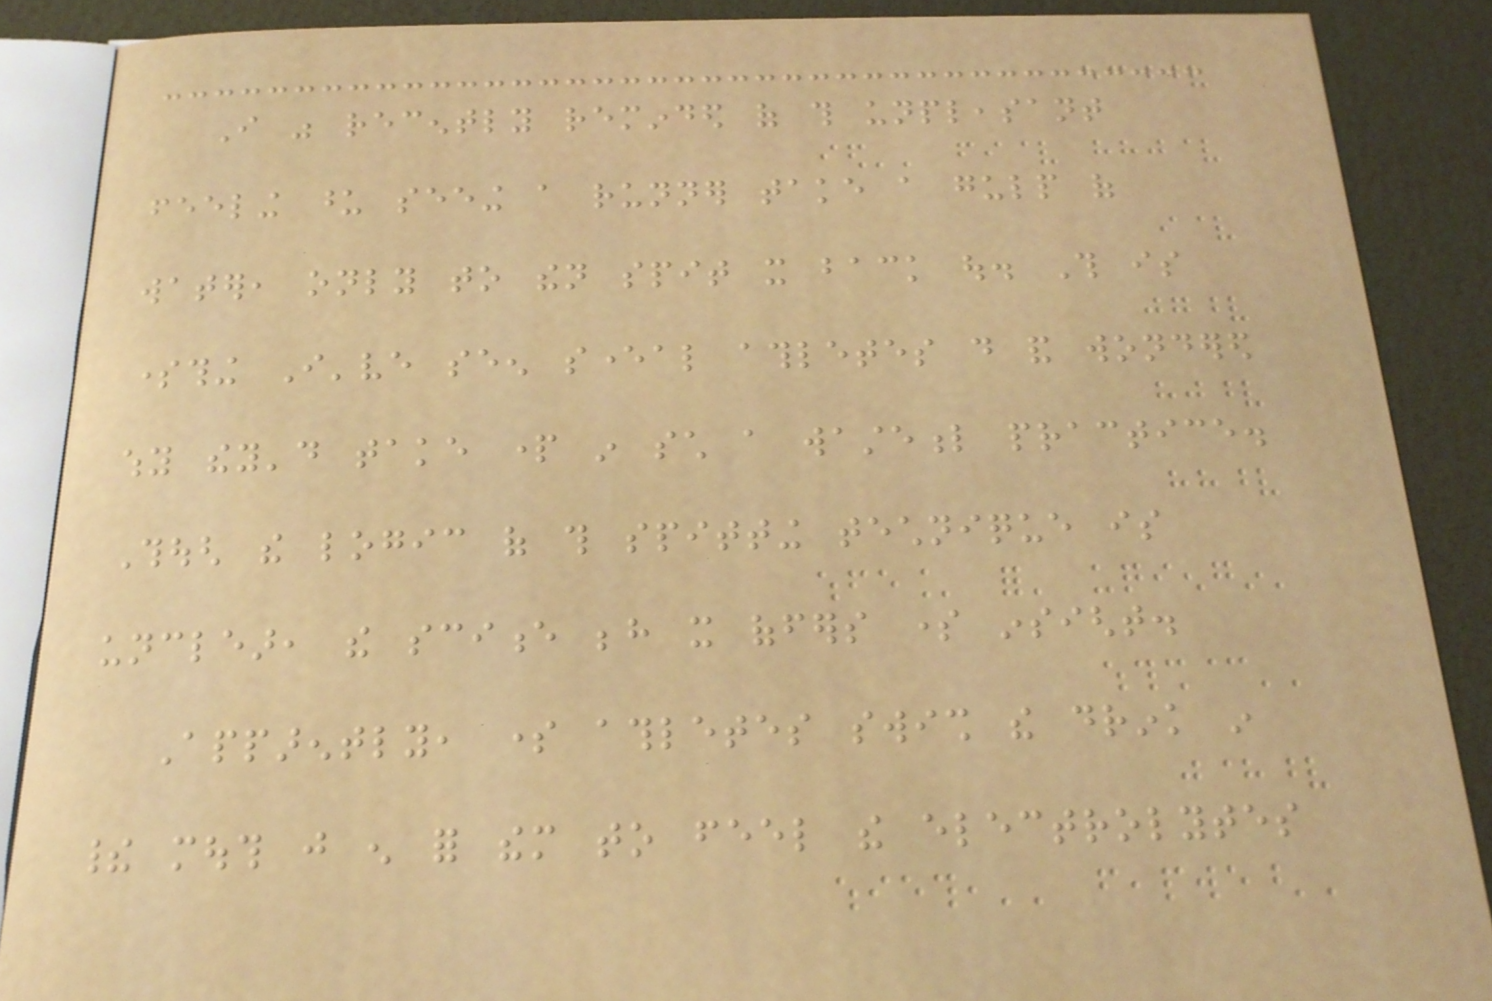I was recently reminded of this unpleasant
feeling upon seeing a runner take a gulp of
water, only to then spit it back out. This is
something I've seen several athletes do and wondered
why they'd take part in such a wasteful practice.
Though the logic of this spitting technique is
unclear, the science behind it offers some insight.
Apparently, some athletes swish the drink in
their mouth just enough for them to feel the electrolytes
